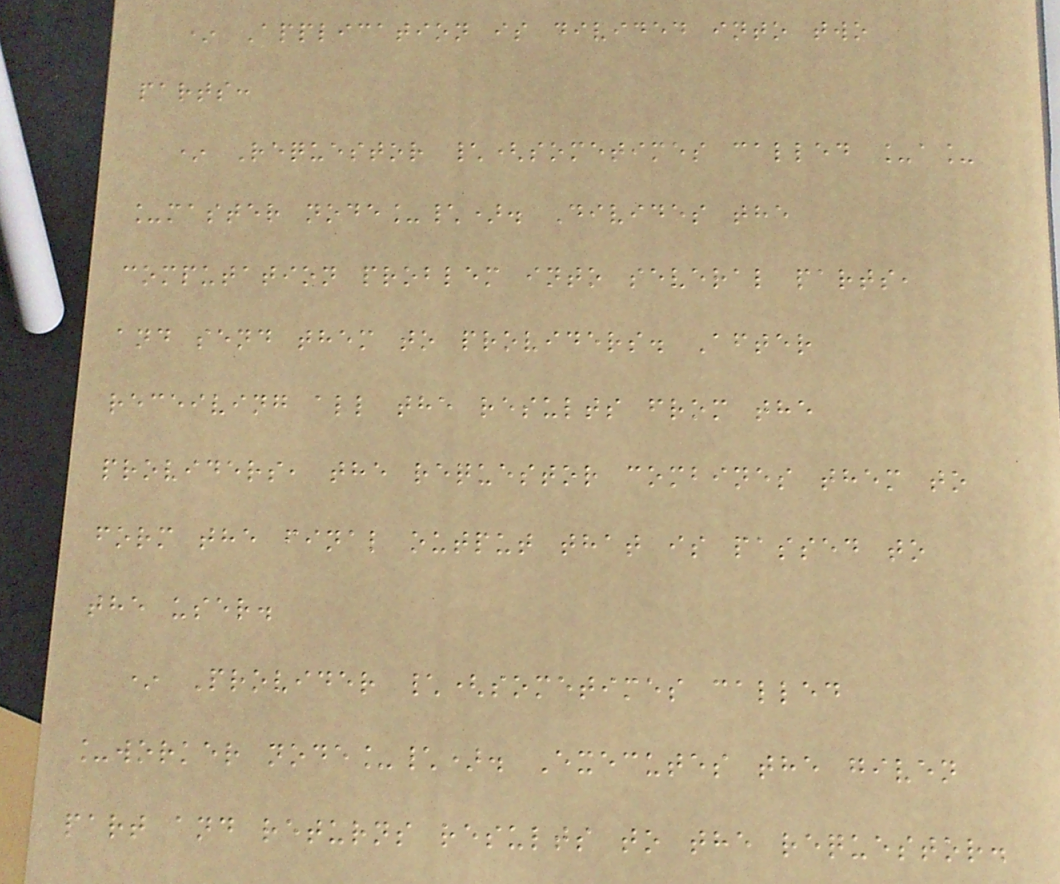* Application is divided into two
parts:
* Requestor \(sometimes called _a_
_master node_\). Divides the
computation problem into several parts,
and send them to providers. After
receiving all the results from the
providers, the requestor combines them to
form the final output that is passed to
the user.
* Provider \(sometimes called
_worker node_\). Executes the given
part and returns results to the requestor.
